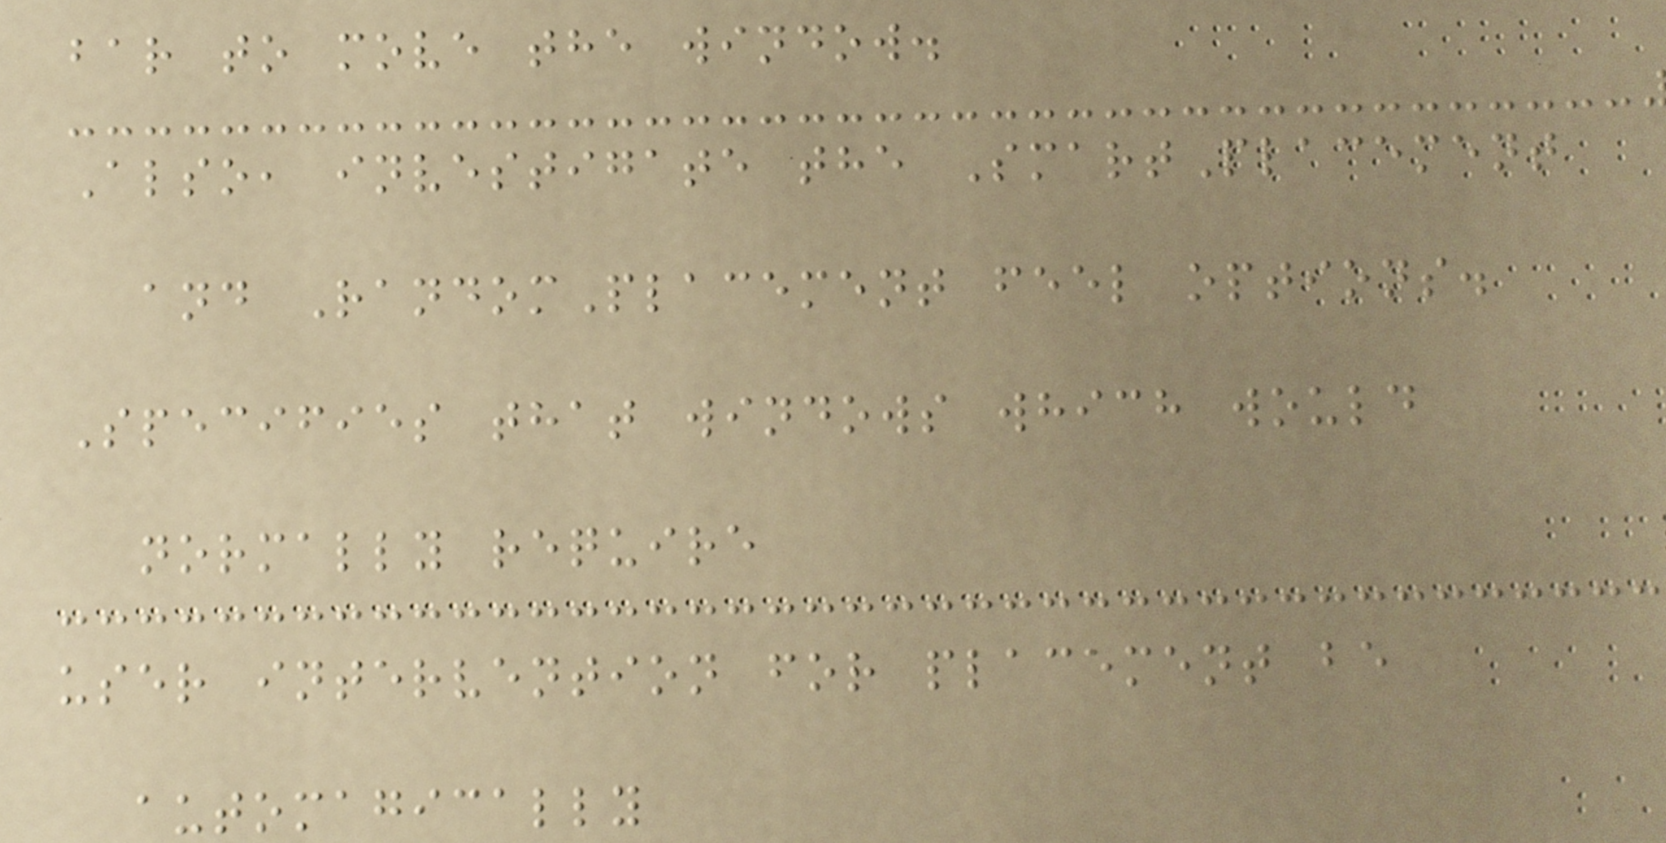bar to move the window.
Also, investigate the SmartPlacement
and RandomPlacement feel options.
Specifies that windows which would
normally require
user intervention for placement be
automagically
